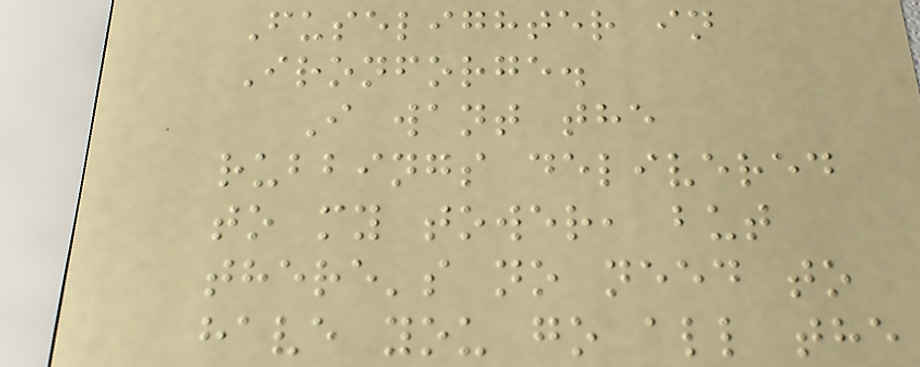Fuselighter in
Ironforge.
I want the
rubbings delivered
to my tower, but
there's no need to
have you go all the
